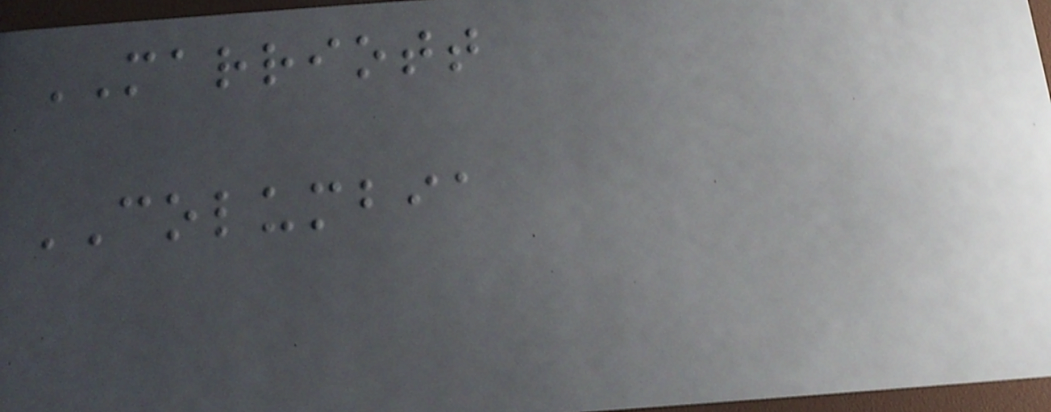MARRIOTT
COLUMBIA
